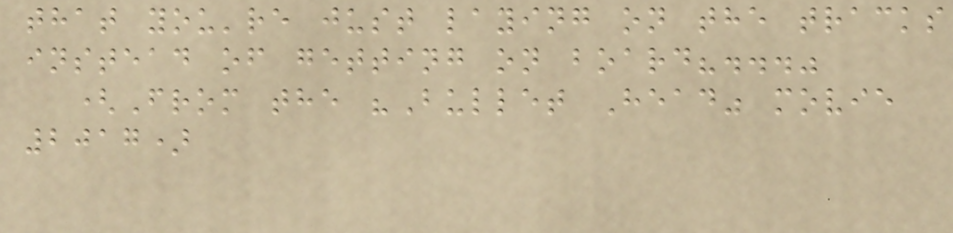that you're just laying on the tracks
instead of getting on board?..."
(From the "Bullet Head" movie
2017)
